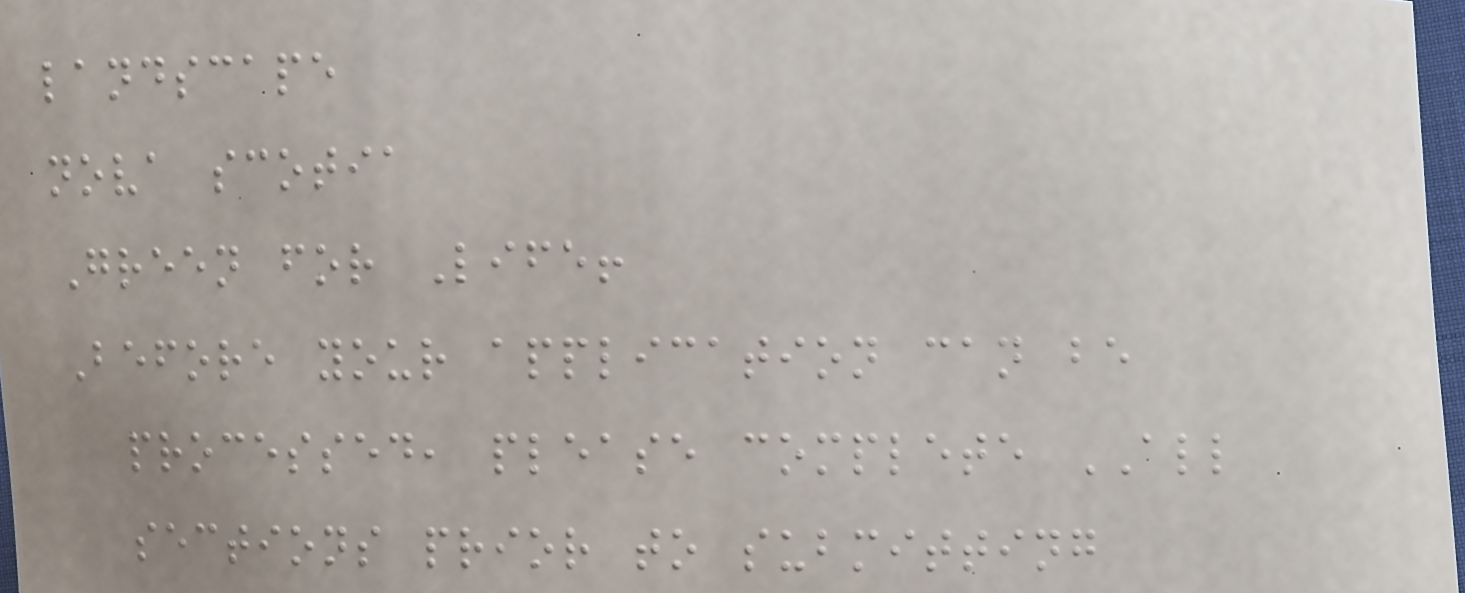landscape
nova scotia
Green for Life!
Before your application can be
processed, please complete ALL
sections prior to submitting
